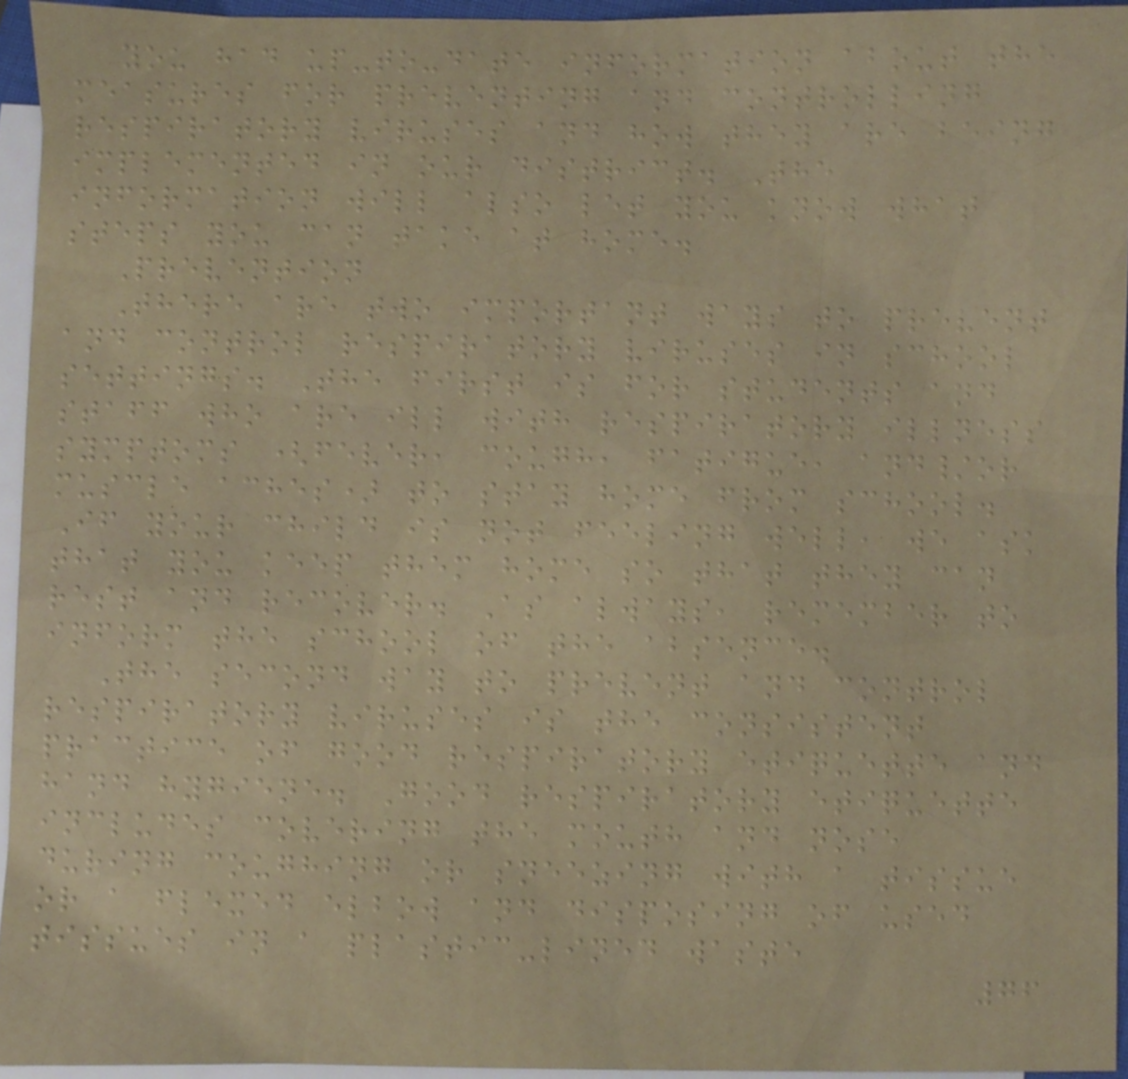you had up-to-date information about the
measures for preventing and controlling
respiratory viruses and how they are being
implemented in our district. The
information will also let you know what
steps you can take at home.
Prevention
There are two important ways to prevent
and control respiratory viruses in school
settings. The first is for students and
staff who are ill with respiratory illness
symptoms (fever, cough, fatigue, and/or
muscle aches) to stay home from school.
If your child is not feeling well, we ask
that you keep them home so that they can
rest and recover. As always, remember to
inform the school of the absence.
The second way to prevent and control
respiratory viruses is the consistent
practice of good respiratory etiquette and
hand hygiene. Good respiratory etiquette
includes covering the mouth and nose
during coughing or sneezing with a tissue
or a flexed elbow and disposing of used
tissues in a plastic-lined waste
76
